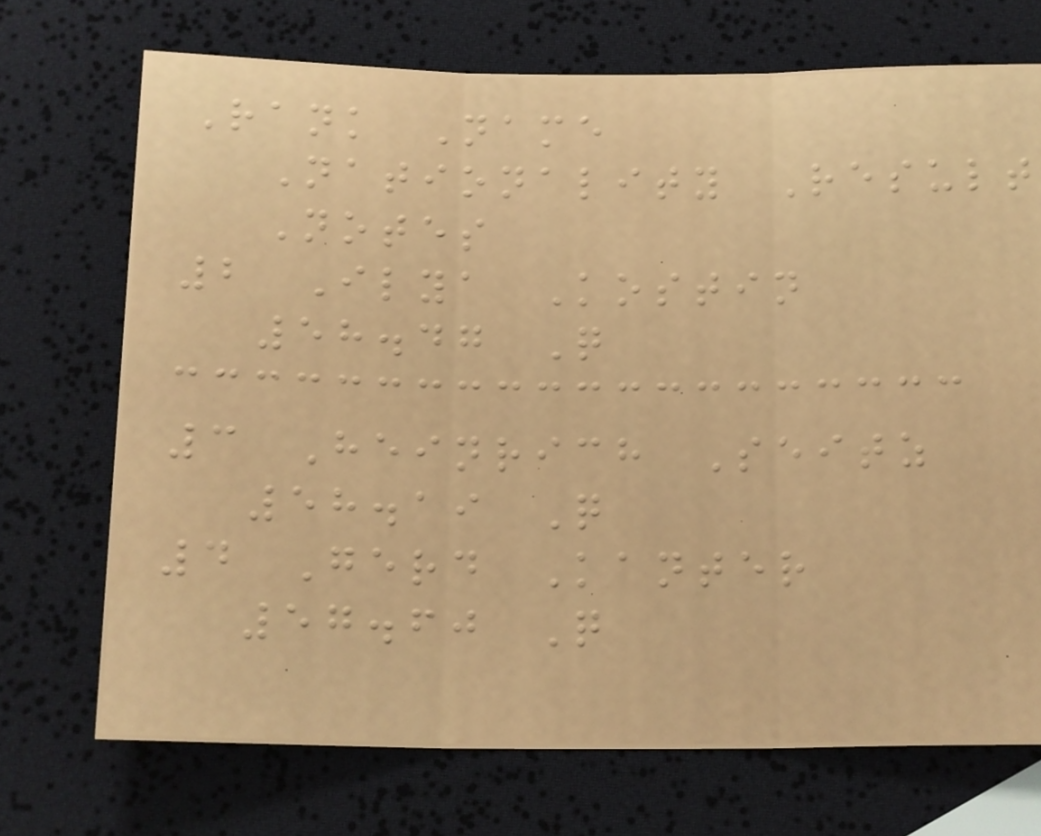Rank Name
Nationality Result
Notes
2 Ilya Kostin
58.47 Q
3 Heinrich Seitz
58.19 Q
4 Gerd Kanter
57.60 Q
